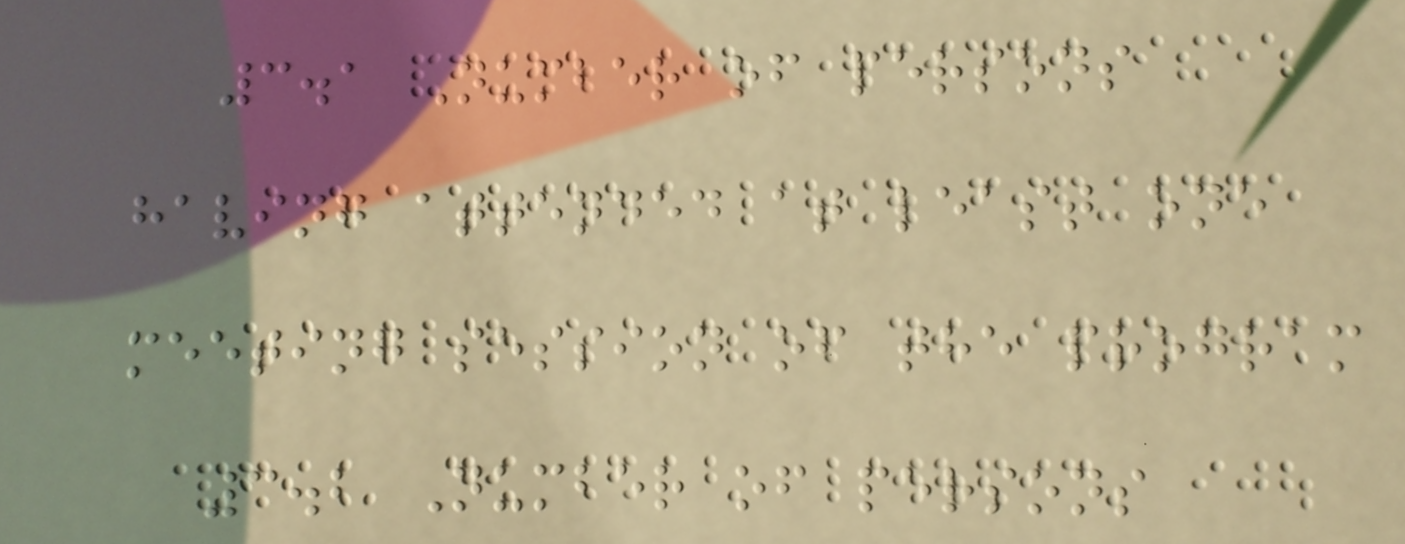3.1 Number of persons
having attended at least one
meeting session of the program
3.2 Number of persons
